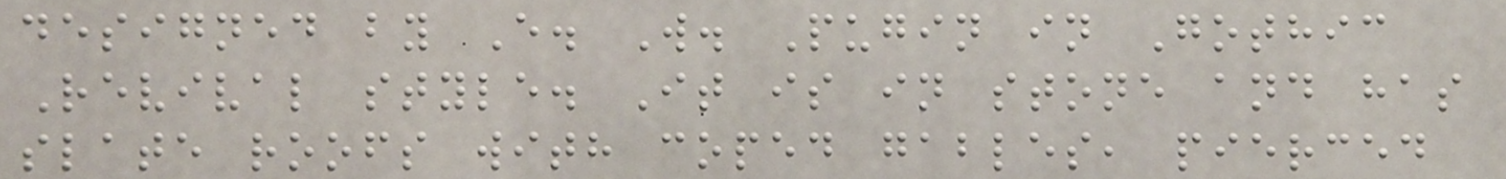designed by E. W. Pugin in Gothic
Revival style. It is in stone and has
slate roofs with coped gables, pierced
